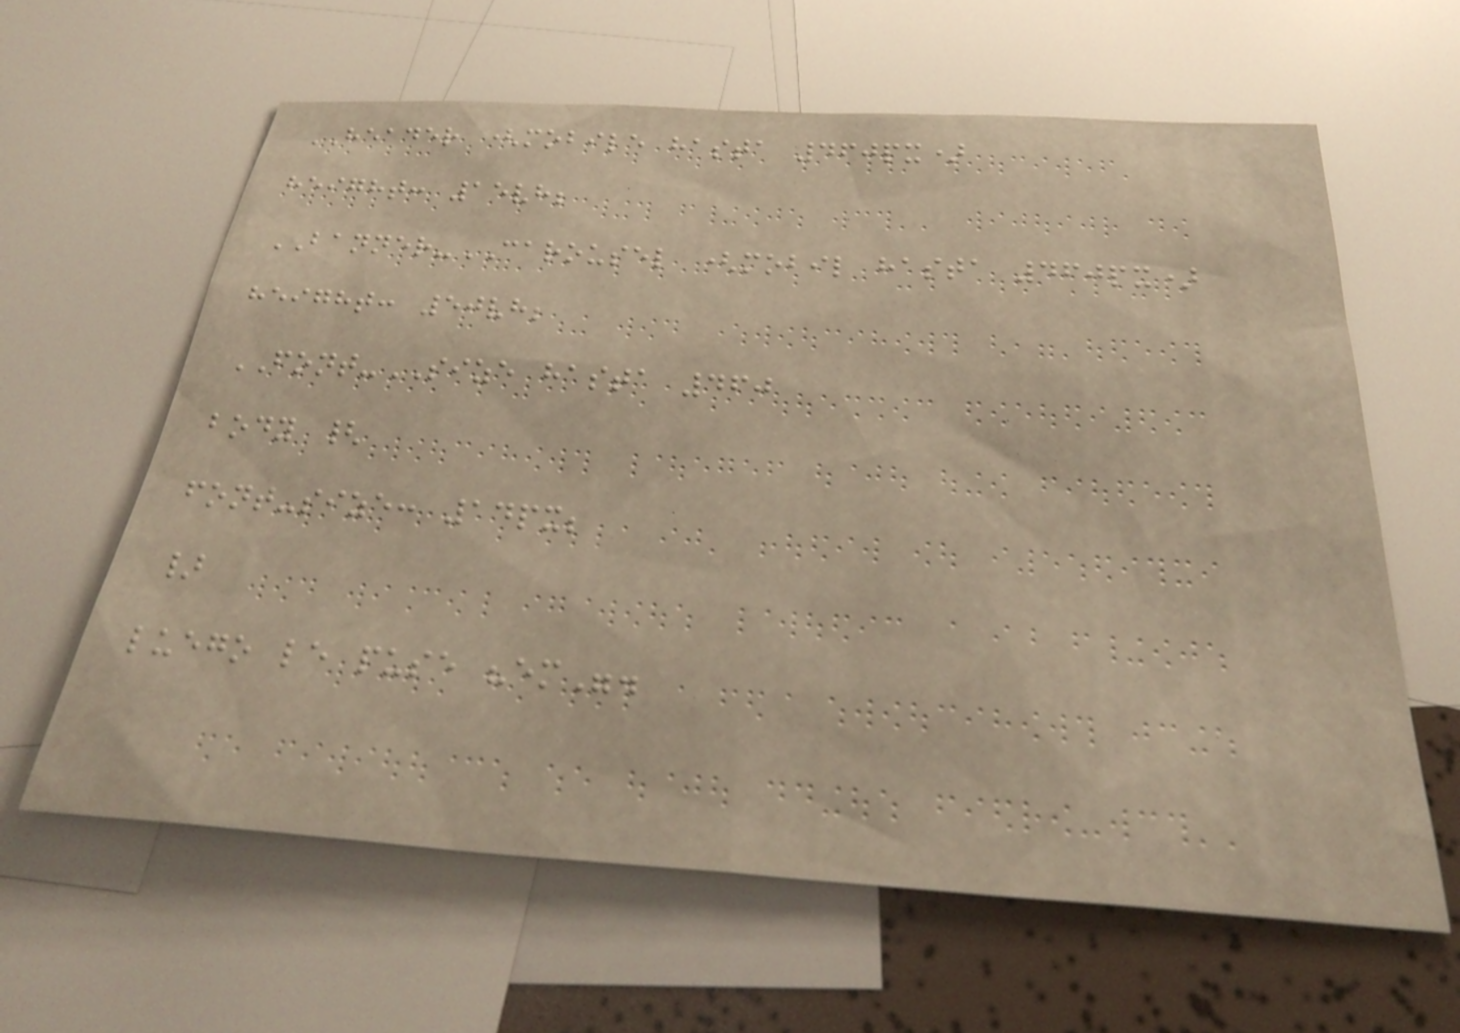HEADER (mobile hasta 460px)
height: 15vh;
BANNER-CAROUSEL (mobil hasta 460px)
height: 50vh;
FONT-SIZE hasta 460
body {
font-size: 14px;
}
luego le puse "em".
